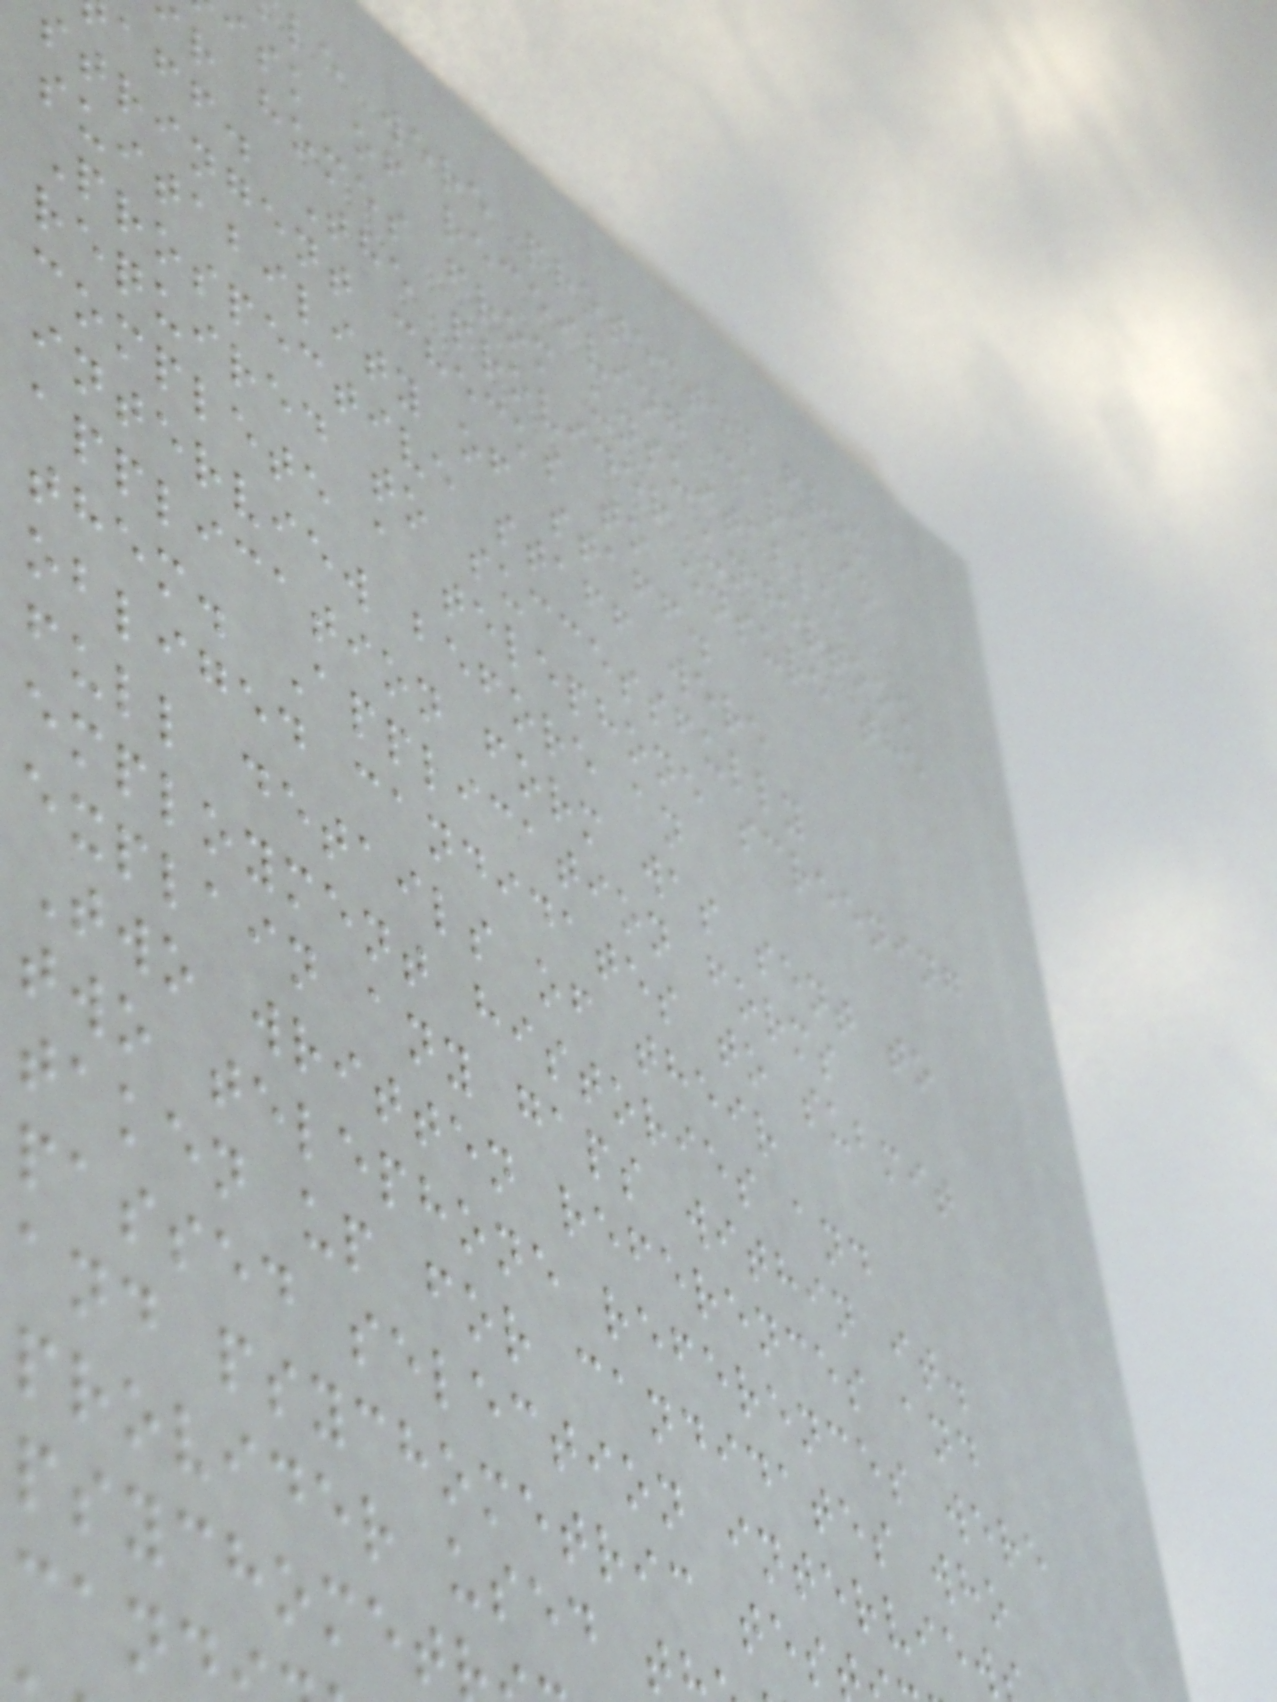le were protected from
isk of receiving care in
r homes from unsuitable
aff. The provider undertook
stringent checks to ensure the
suitability of staff.
Prospective staff were
required to successfully
complete a telephone screening
interview before an
application form was sent to
them. Application forms
obliged candidates to submit
full details of their
employment histories and
explain any gaps within it.
Two written references and
two telephone references were
taken up for candidates who
passed selection interview
and psychometric tes
provider used t
psychomet
